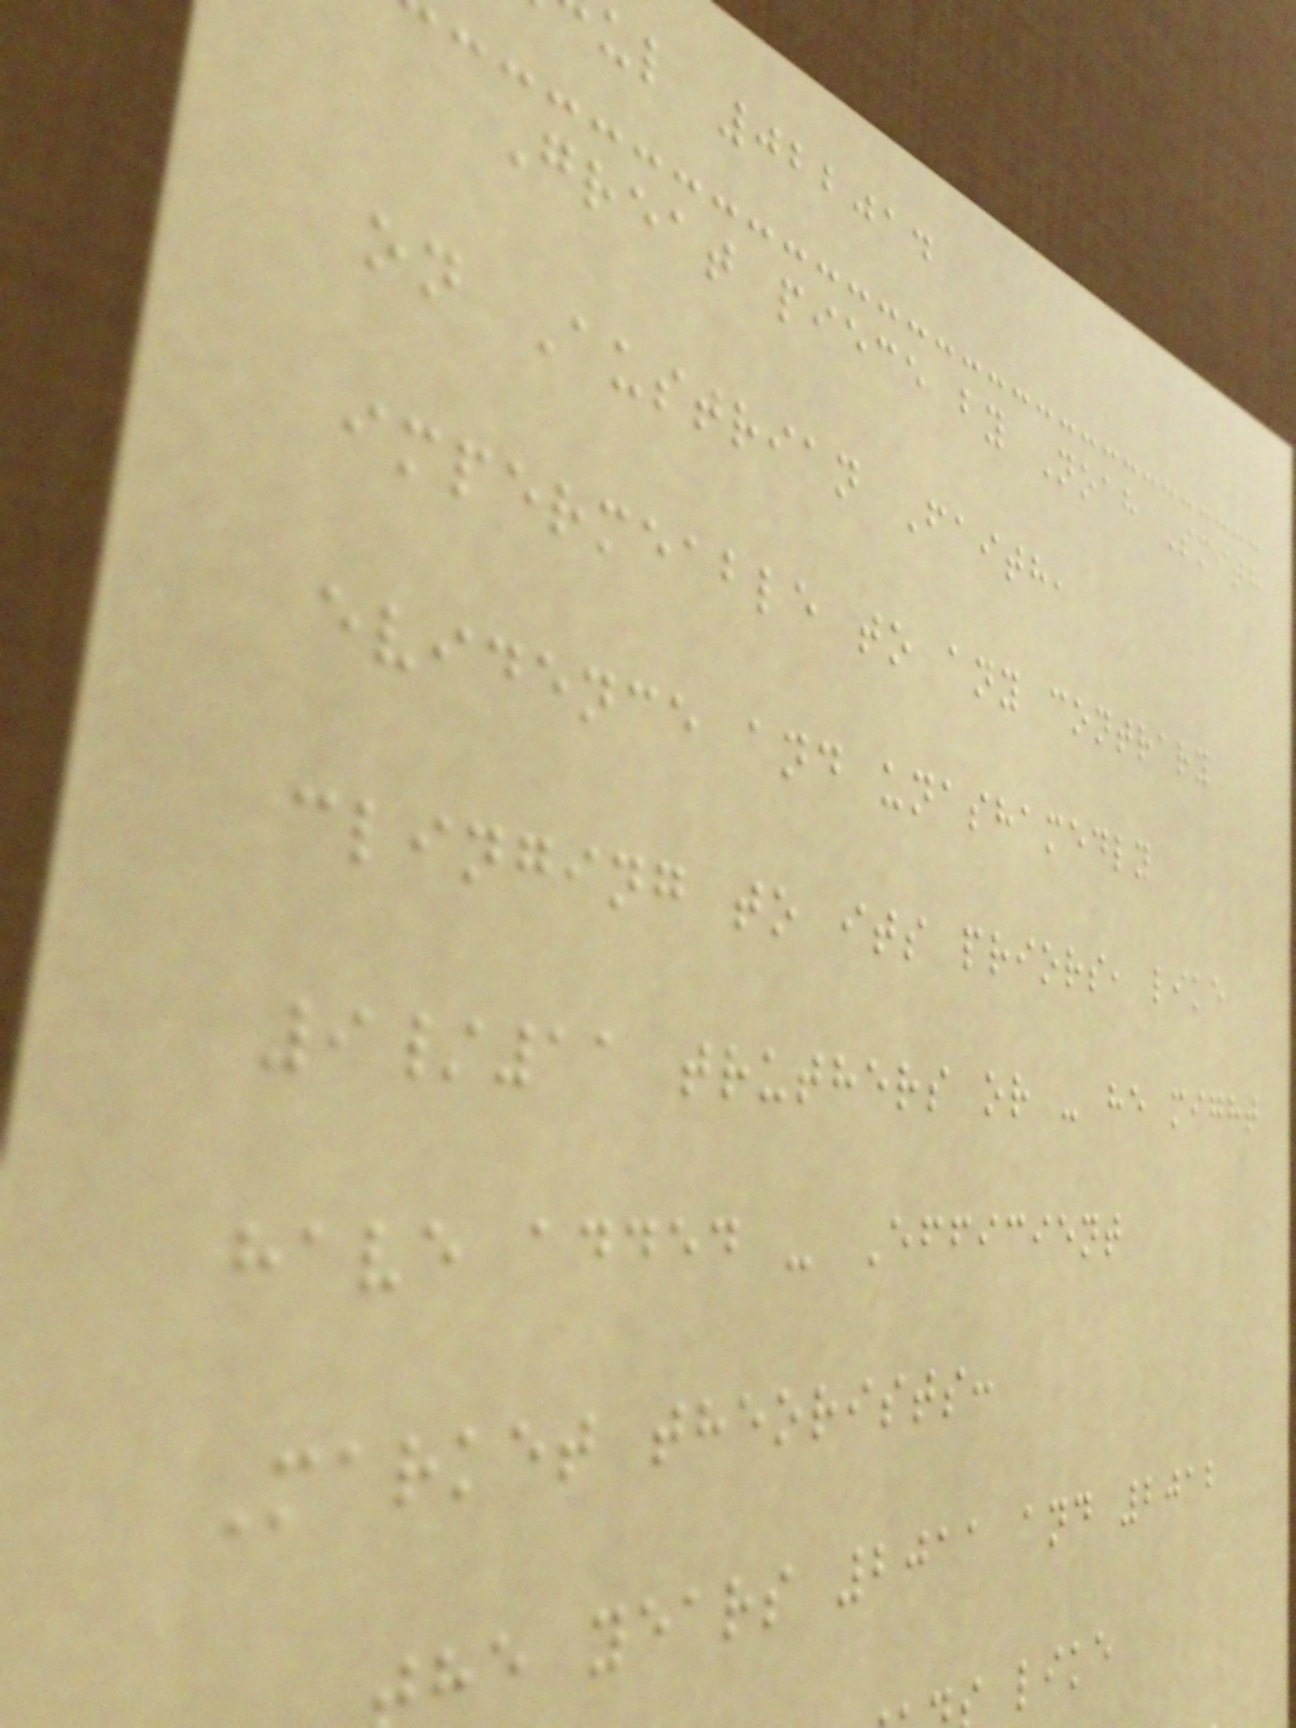ul 022014
Great piece by Noah Smith
on Austrian Faith,
impermeable to any contrary
evidence and unashamedly
clinging to its priors, like
9/11 truthers or - he might
have added - Efficient
Market theorists:
he years 2011 and 2012
